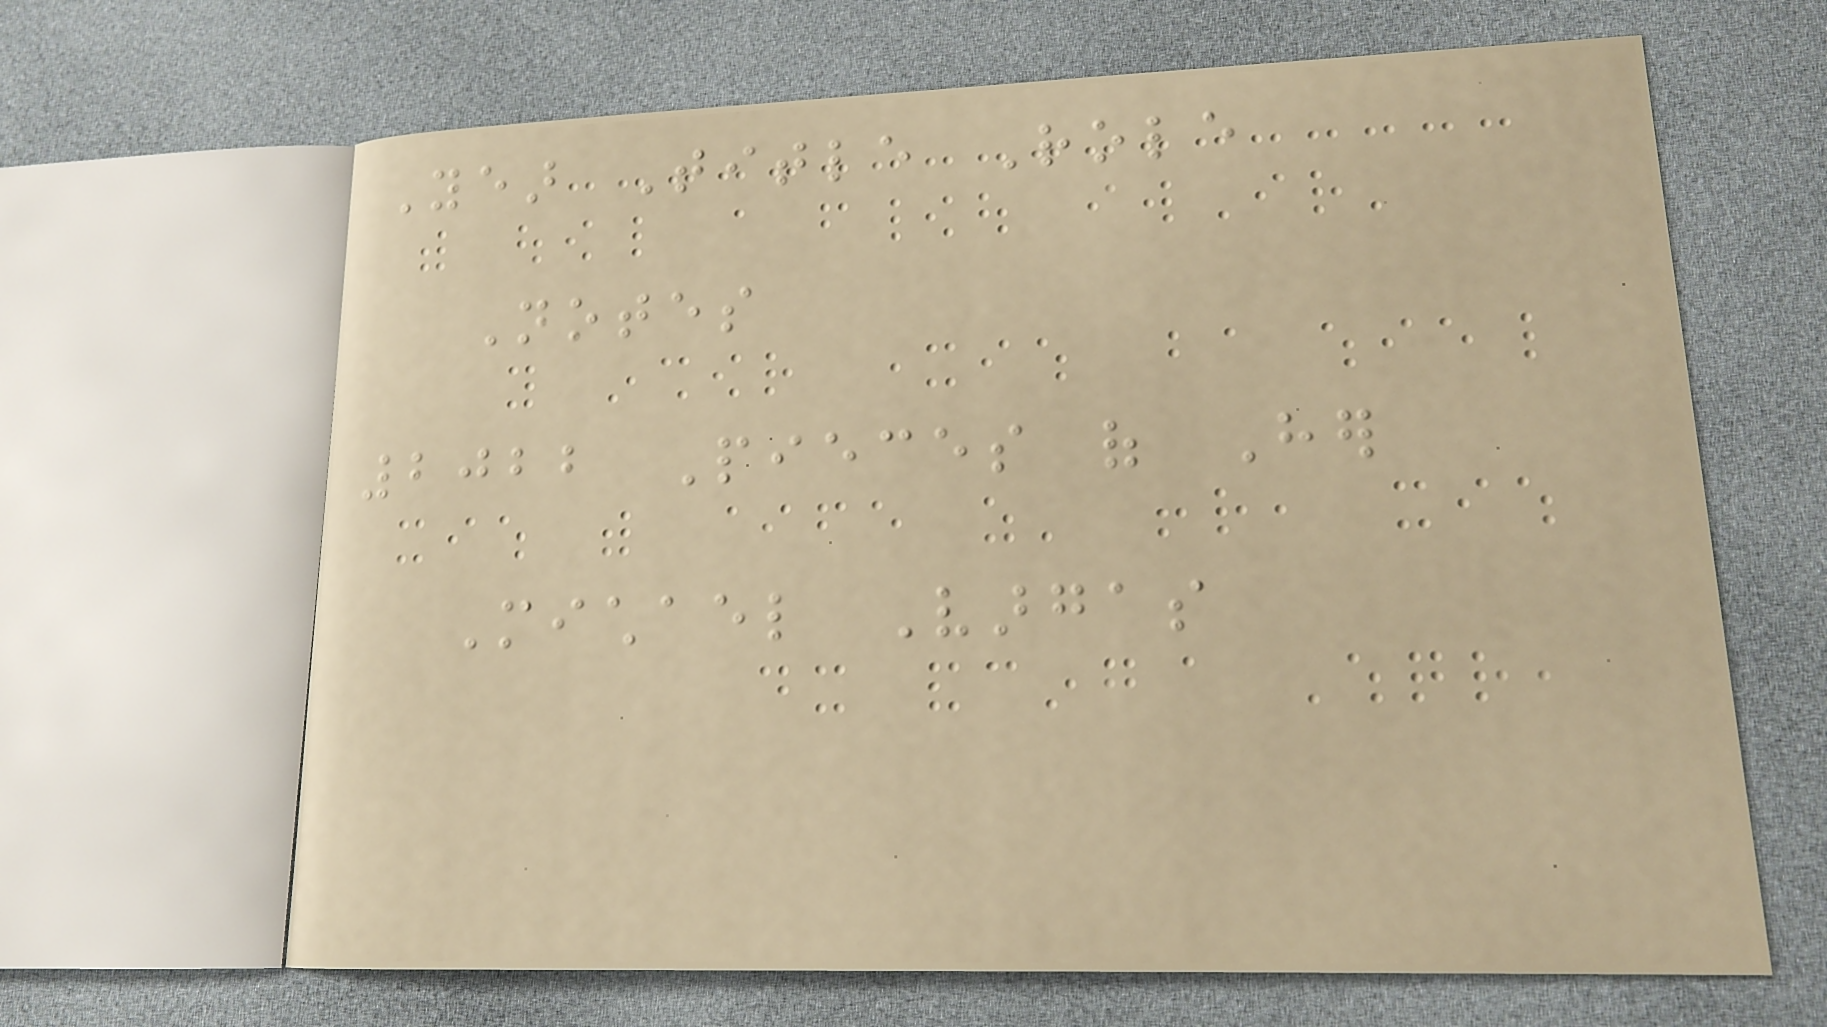Year Title Role
Notes
2022 Pieces of Her
Michael Vargas
